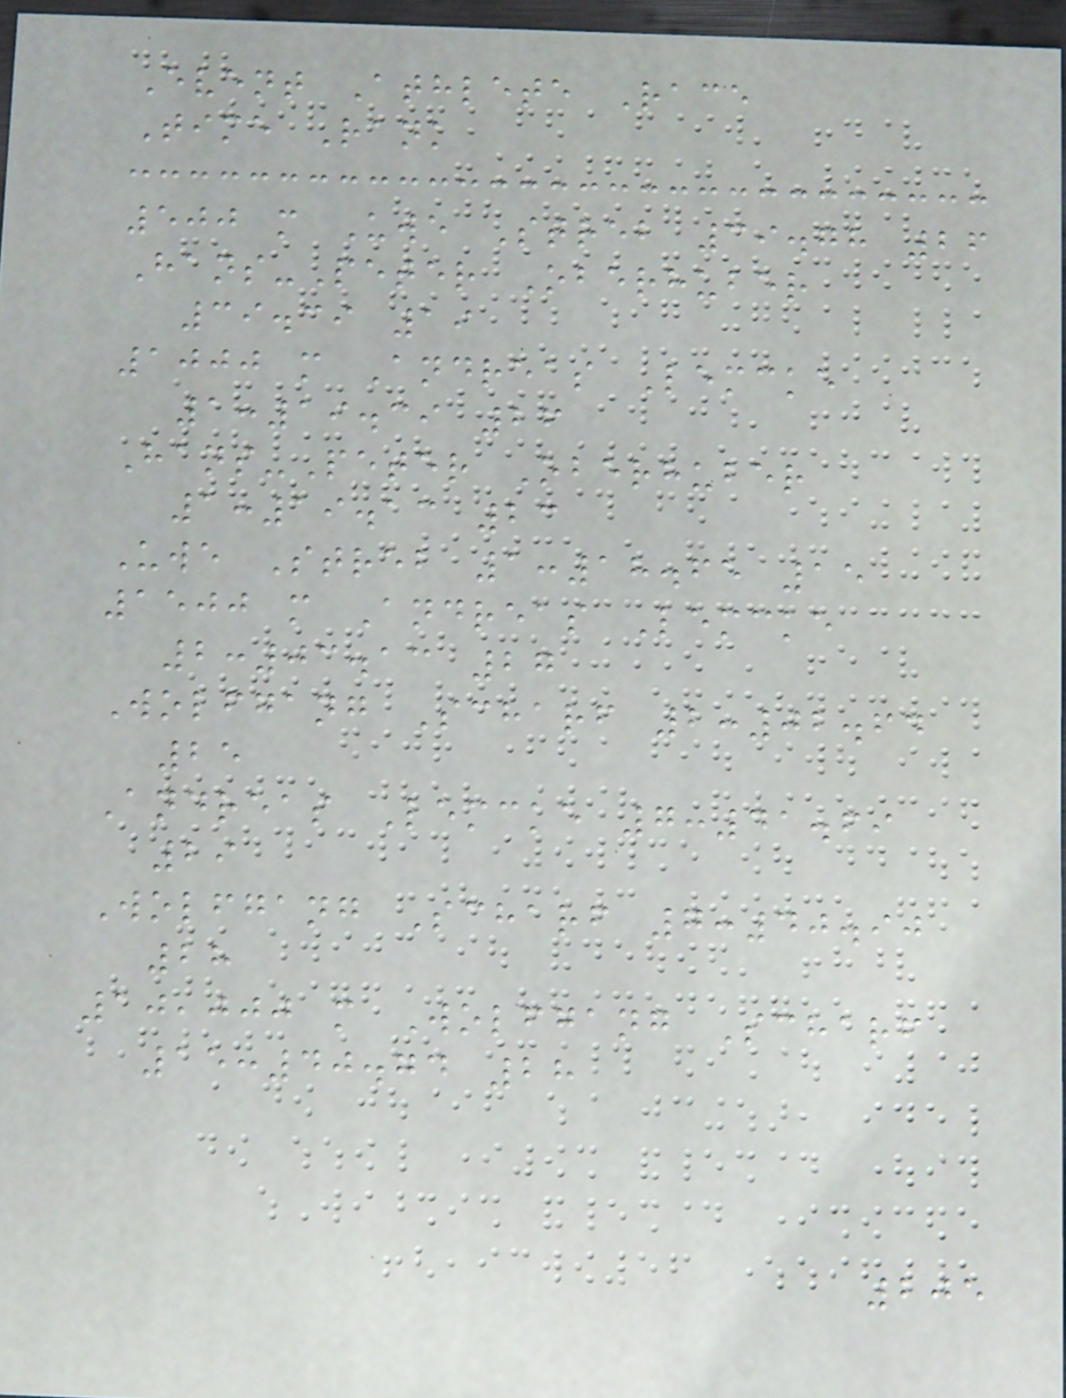Event Athlete Race
Time Rank
500 m Uwe Streb 39.78 26
Hans-Peter Oberhuber
39.39 19
1000 m Andreas Lemcke
1:19.39 26
Hans-Peter Oberhuber
1:19.13 23
Uwe Streb 1:18.65 15
1500 m Andreas Lemcke
2:03.13 27
Wolfgang Scharf 2:02.64
25
Andreas Lemcke 7:41.69
29
Wolfgang Scharf 7:40.90
28
10,000 m Wolfgang Scharf
15:40.74 28
205
